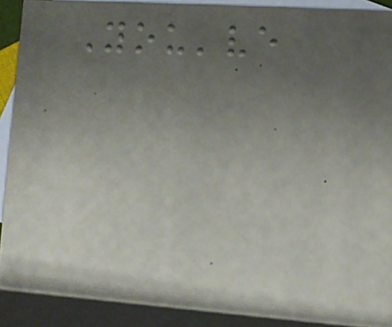You've
